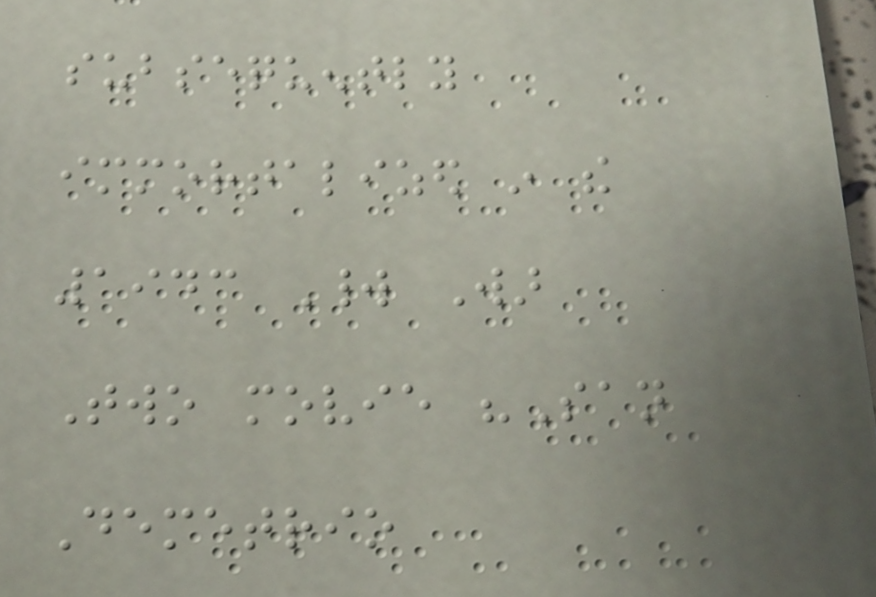subsequently
immortalized in the
1943 World War
Two movie "San
Demetrio
